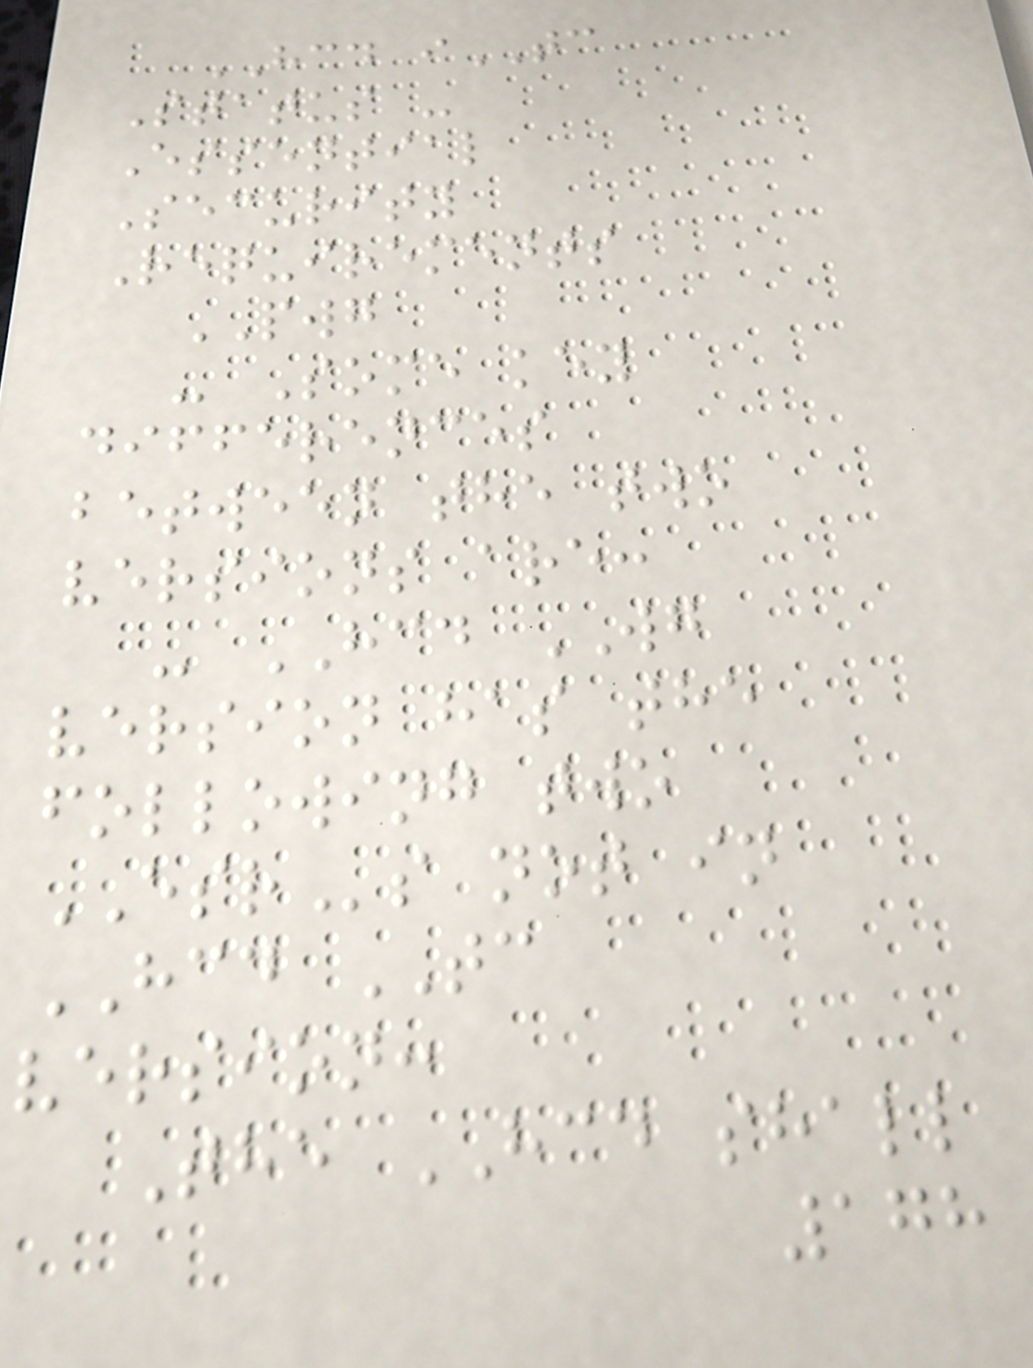HCD iTC
Status -
Essential
Security
Requirements
PWG
- Some key
differences
between the two
versions are:
- HCD WG
version has the
following two
ESRs not in
HCD TC
version:
The HCD shall
178
